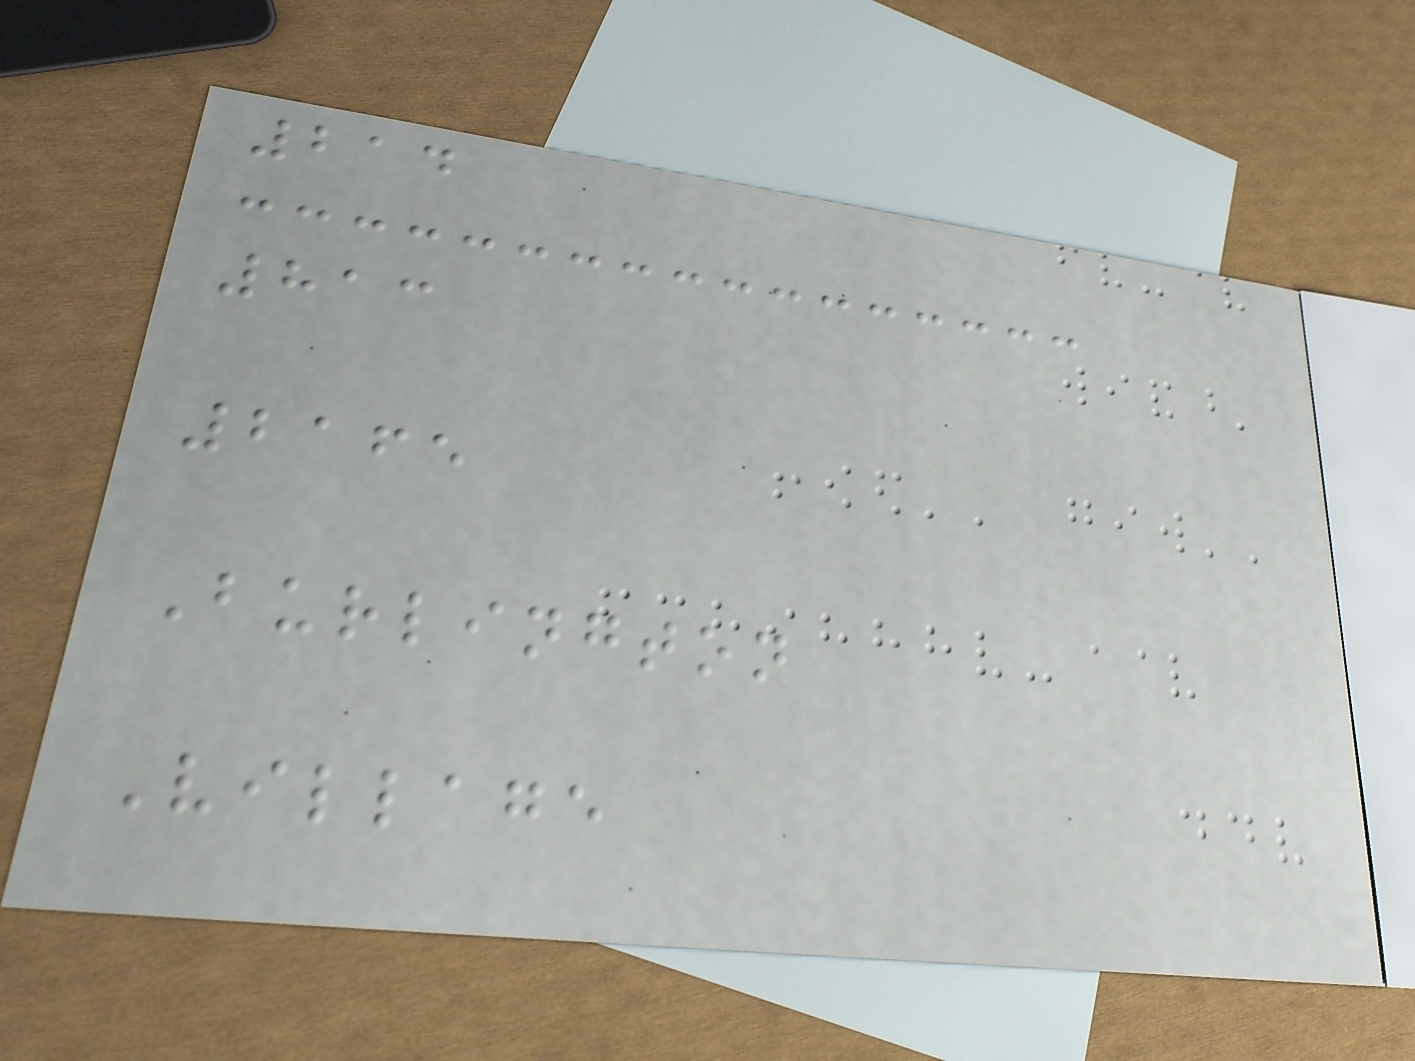214
813
2165
Burlington
Village
